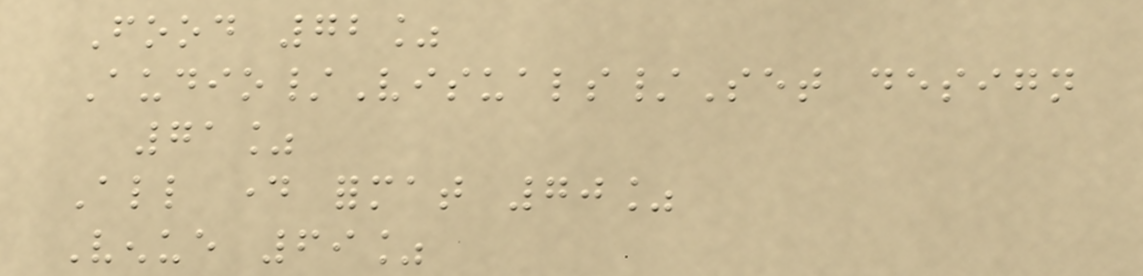Food 72%
Audio/Visuals/Set design
71%
All day format 70%
Venue 69%
